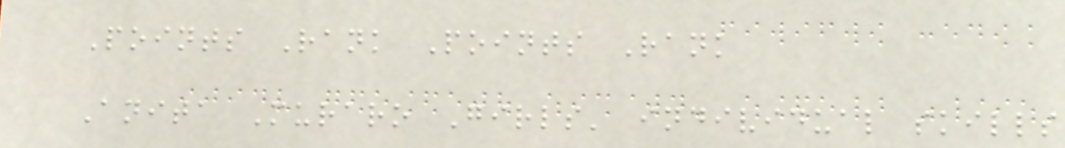Points Rank Points Rank
Anita Muraro Girls' individual skills
